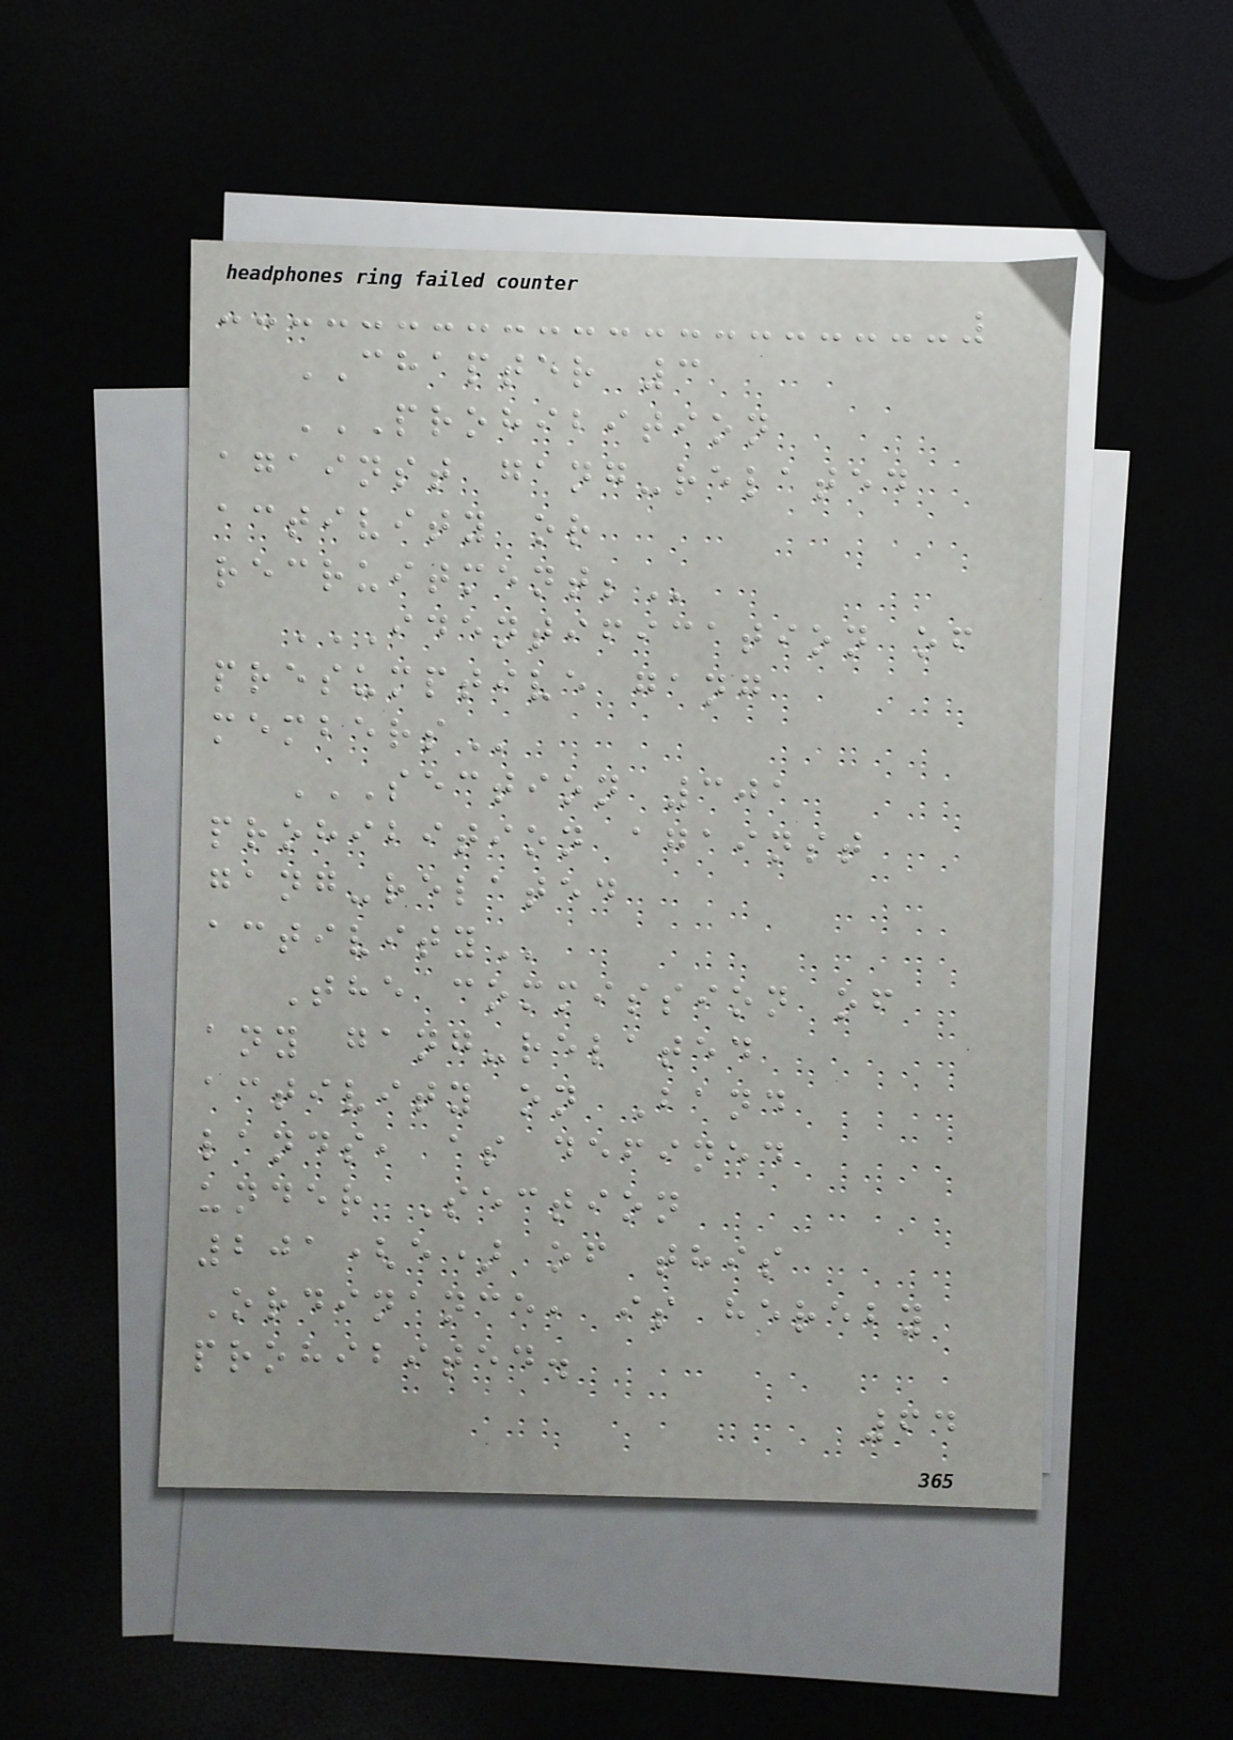CHAPTER 3
PROHIBITION
AGAINST GANG-RELATED
ACTIVITY OR
RECRUITMENT;
IDENTIFICATION OF
PRESUMPTIVE GANG
MEMBERS
SECTION 301
PROHIBITION AGAINST
GANG-RELATED
ACTIVITY
The commission of
any gang-related
activity on Band
lands, as defined
under Section
201(e) of this
Ordinance, is hereby
prohibited.
64
